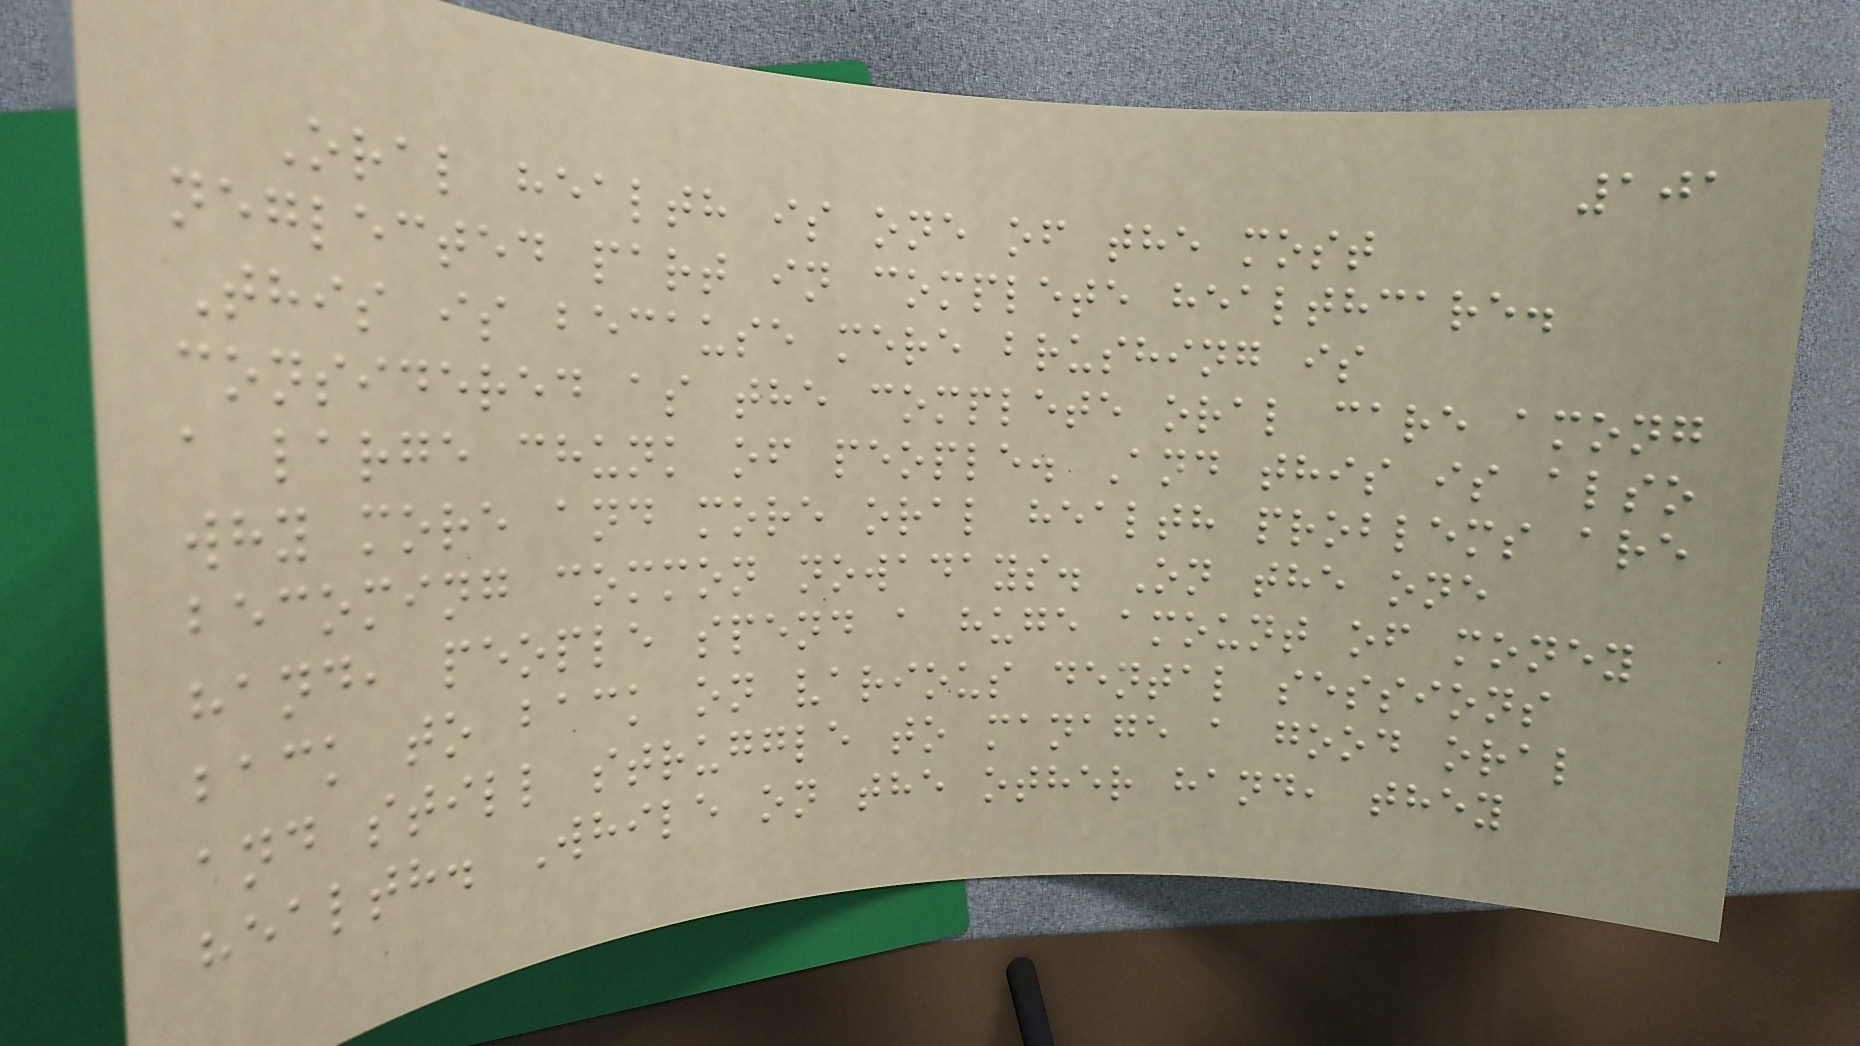101
Oral health is one of the most
neglected part in complete healthcare.
This is because mere brushing is
considered as the complete oral care among
a large chunk of people. And this is also
why more and more oral health problems are
becoming common nowadays. On the one
hand, people spend a huge amount of money
back to back on various dental sessions
and still struggle to manage a good oral
health. While on the other hand, they
